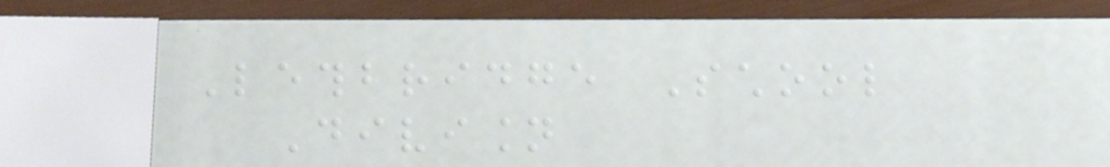Lethbridge School
Division
